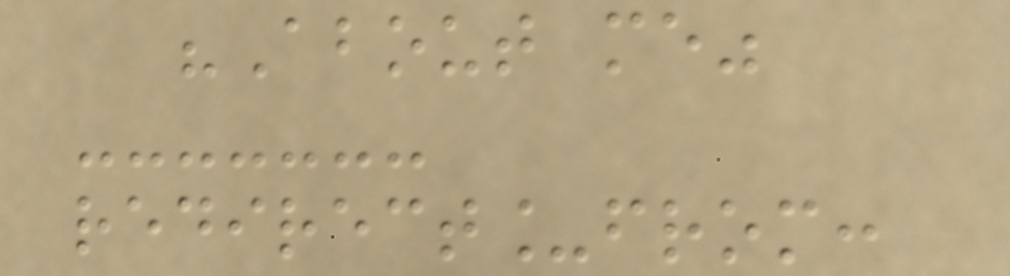"About me"
redirect_from:
